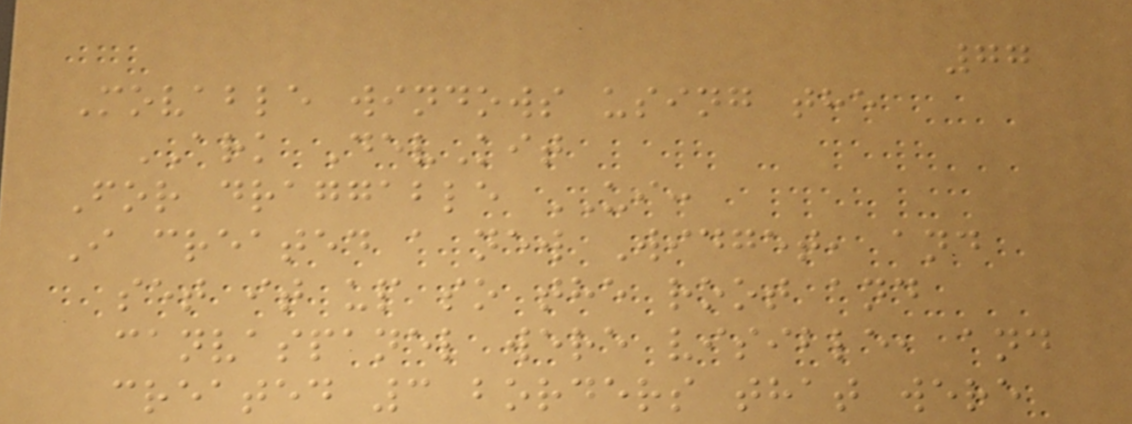77
Movable windows using the
ARK DevKit
For draggable UI:
I created a new Widget, and
set it up so the root and
canvaspanel were visible, and
created 3 borders that were
